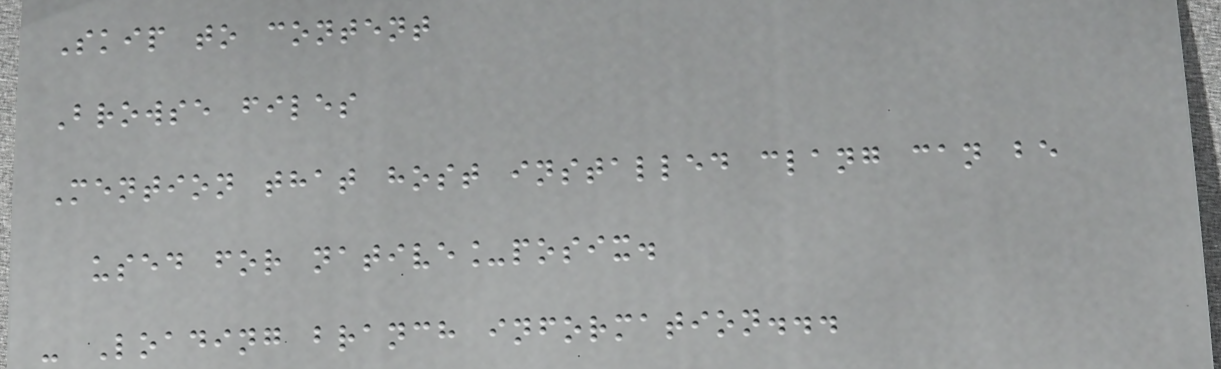Skip to content
Browse files
Mention that host installed clang can be
used for native_posix.
- Loading branch information...
